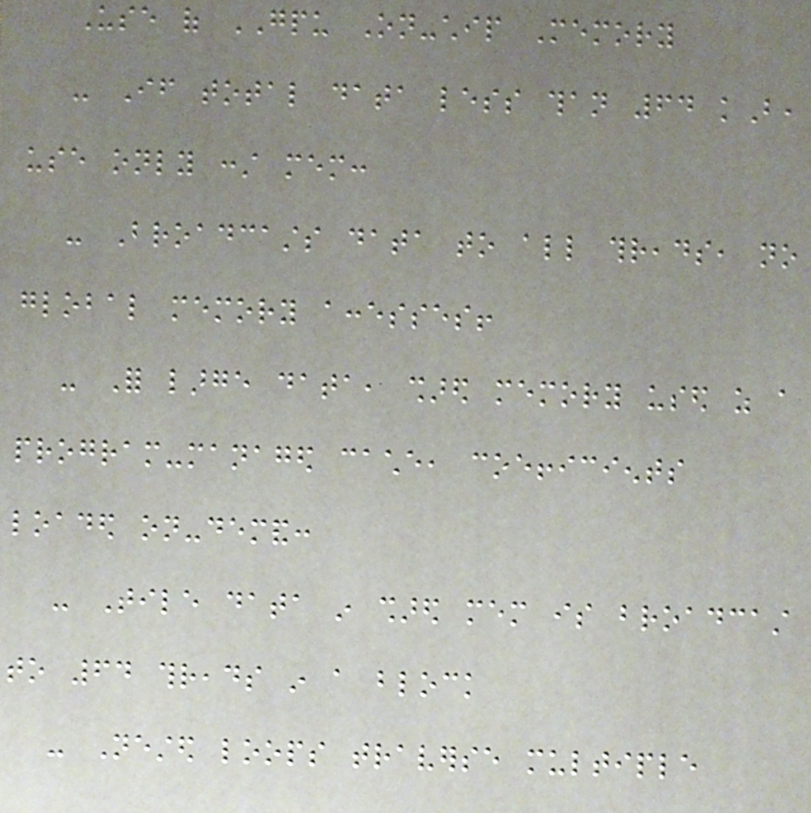Use of GPU On-chip Memory
- If total data less than 64 kB,
use only const mem:
- Broadcasts data to all threads, no
global memory accesses!
- For large data, shared memory used as a
program-managed cache, coefficients
loaded on-demand:
- Tile data in shared mem is broadcast
to 64 threads in a block
- Nested loops traverse multiple
